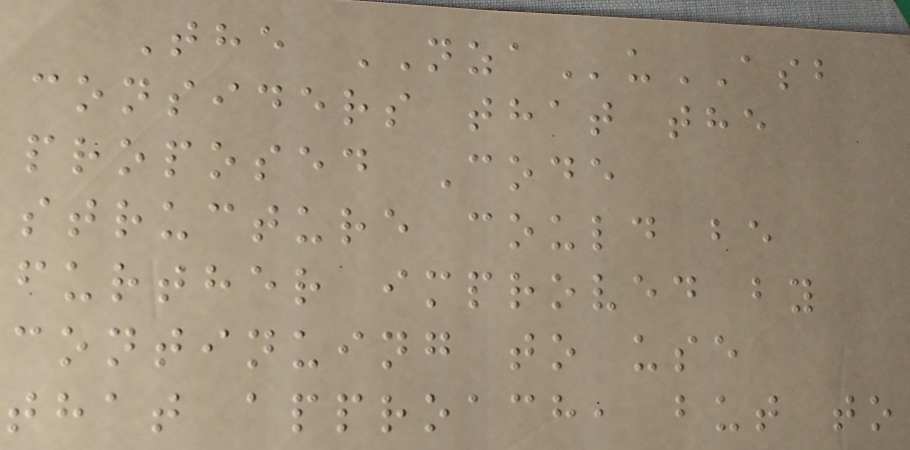The NZAuASB
considers that the
proposed Code
structure could be
further improved by
continuing to use
that approach, but to
